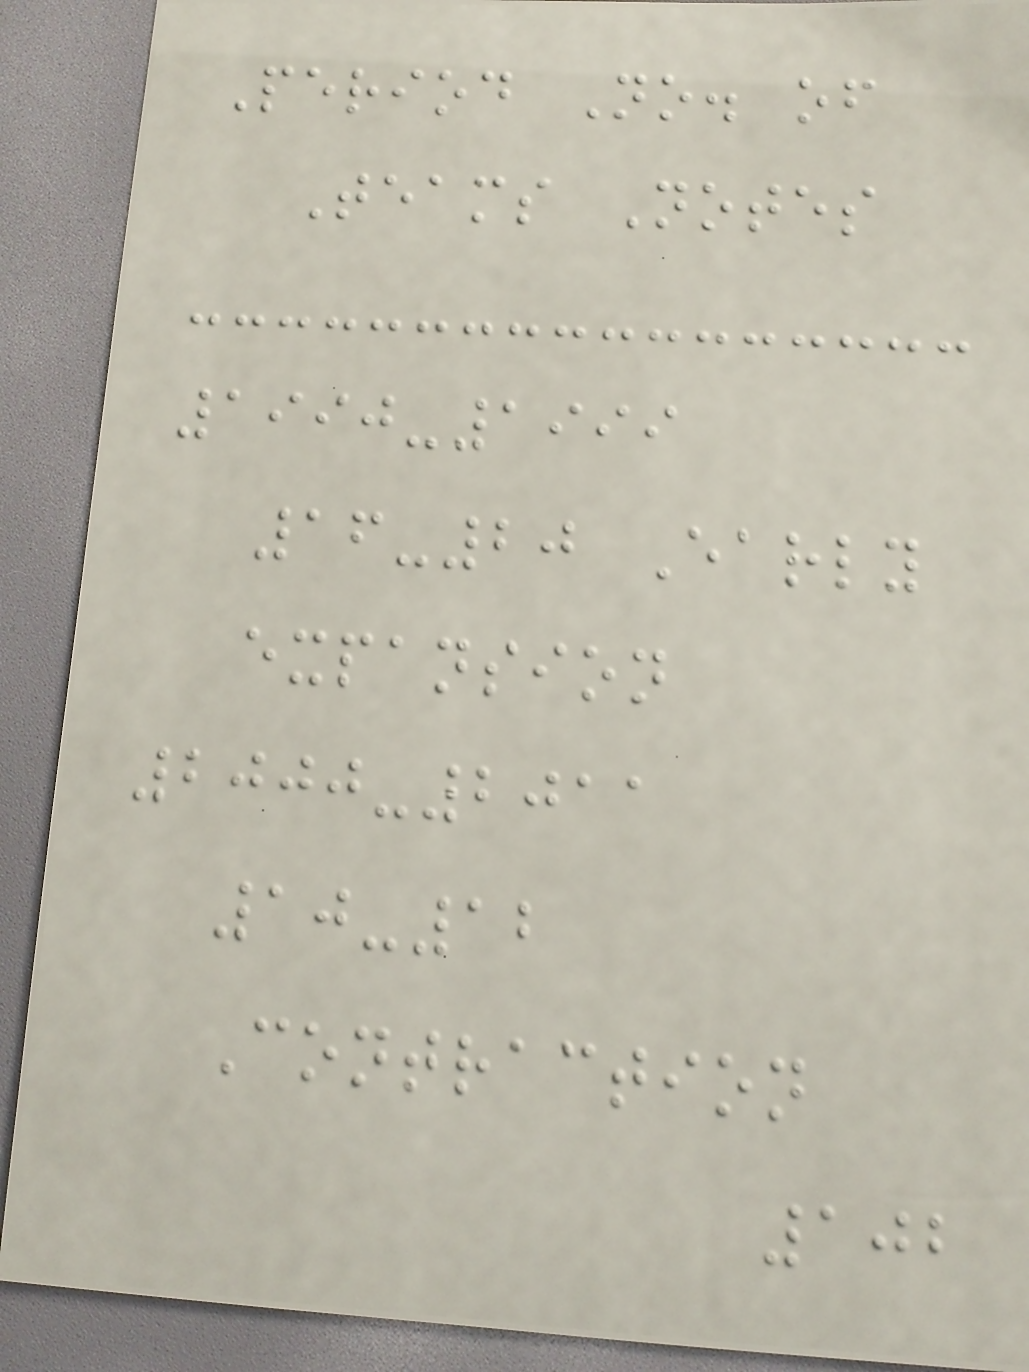Period No. of
Teams Notes
1990-1999
16-20 Early
expansion
2000-2011
10-12
Contraction
102
